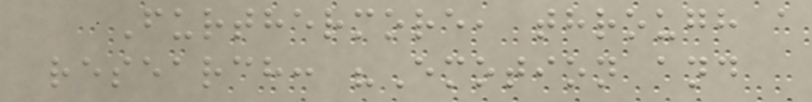Furthermore, through a
research: "Emotion and
